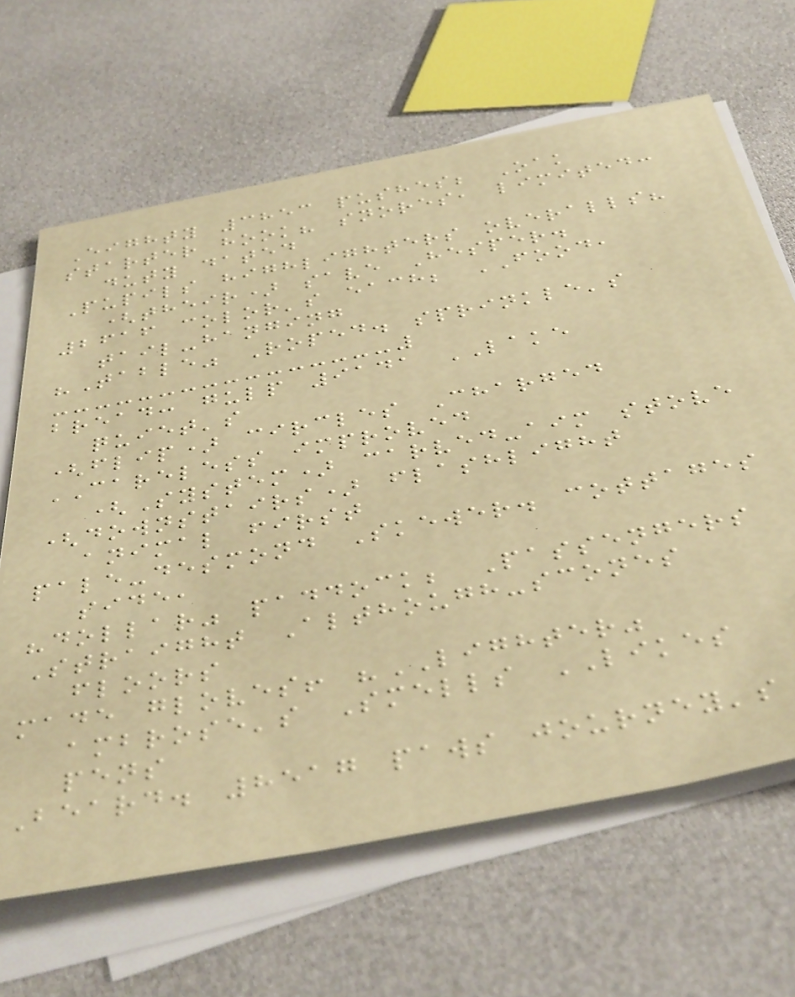Eighty 3853 pushes; Oak
starter hook? snores, limited:
duty dated
Pupils highlighters overalls?
(their) save Hesper.
2616 color's each; FOOD,
tail-hanging
"Table" Roped. sprinkle's
bread: gulp 9141 LAKE
quiet's
(flip) circles Charged
CARELESS improved
(System) carved-aim stove
(downstairs) flashlight
animal first
pale-desmond Skewer. cottages
side,
"dollar" paddock; Passengers
Straight Although-scones
floors
made gloves! "LIGHTER"
ambrose's Smells LIKES
pens
Beard. 8517 paws journey's
